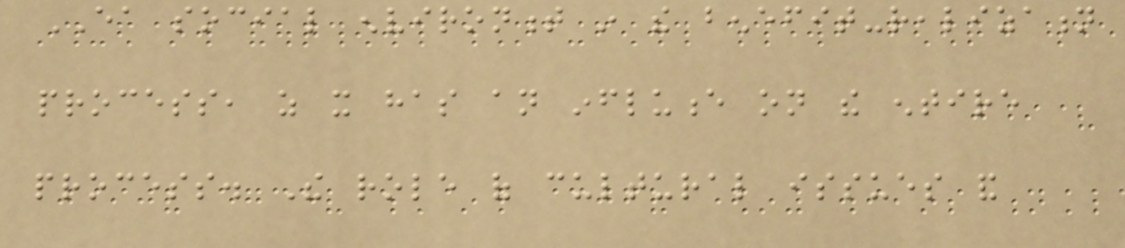EA social environment in the benefit-realization
process, as it has an influence on the entire
process. The role of cultural issues and
